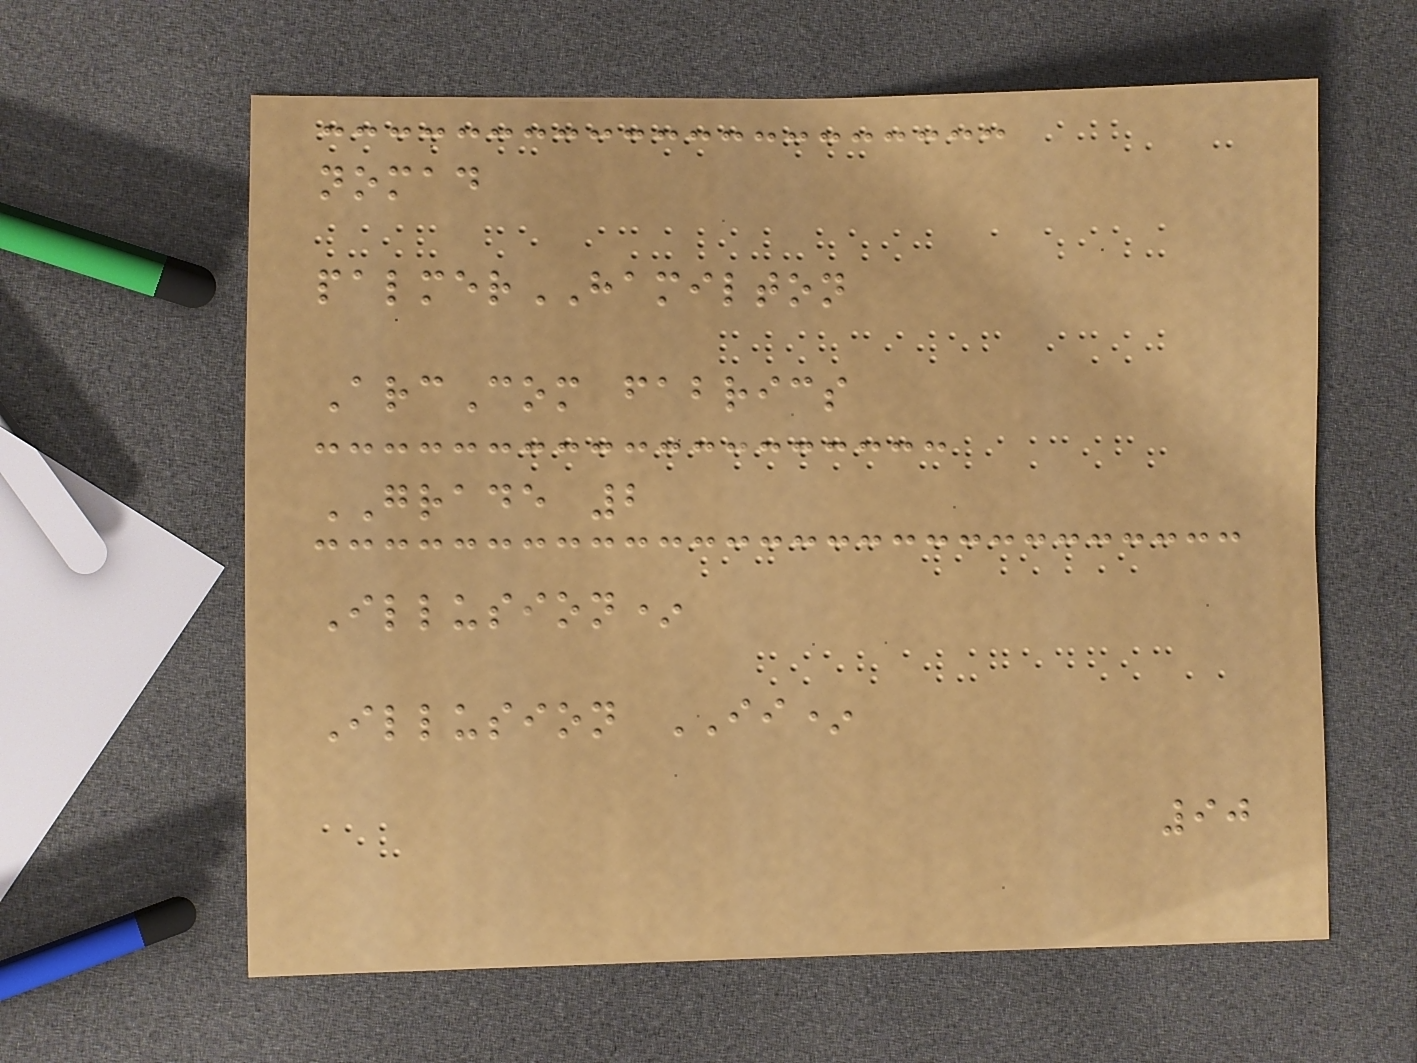nomad
palmerHAMILTON
ArcCom fabrics
GRADE 2
Illusion*
Illusion II*
90
